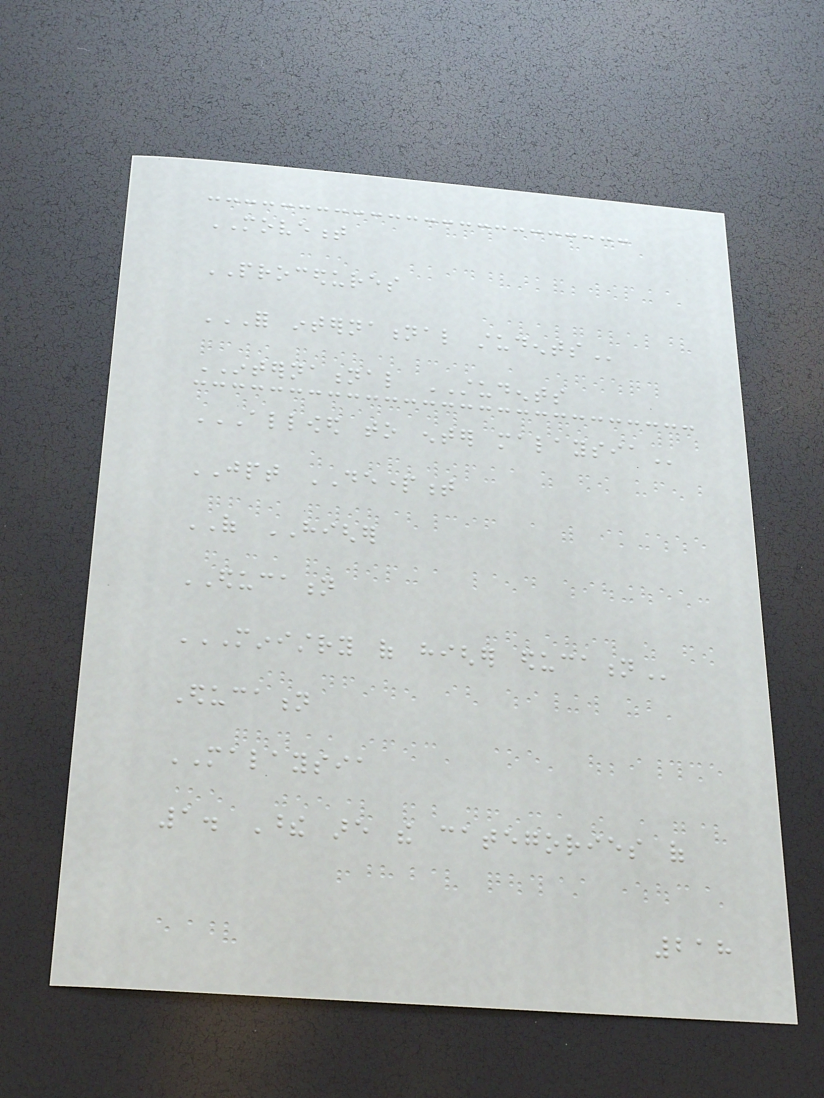MOVEMENT
PROCEDURES
FOR INTERNATIONAL STUDENTS
INTERNATIONAL STUDENTS
ALLOWED TO ENTER MALAYSIA
JPT DEPARTMENT
OF HIGHER
EDUCATION
MINISTRY OF HIGHER EDUCATION
Education
MALAYSIA
1. These are the categories of
218
